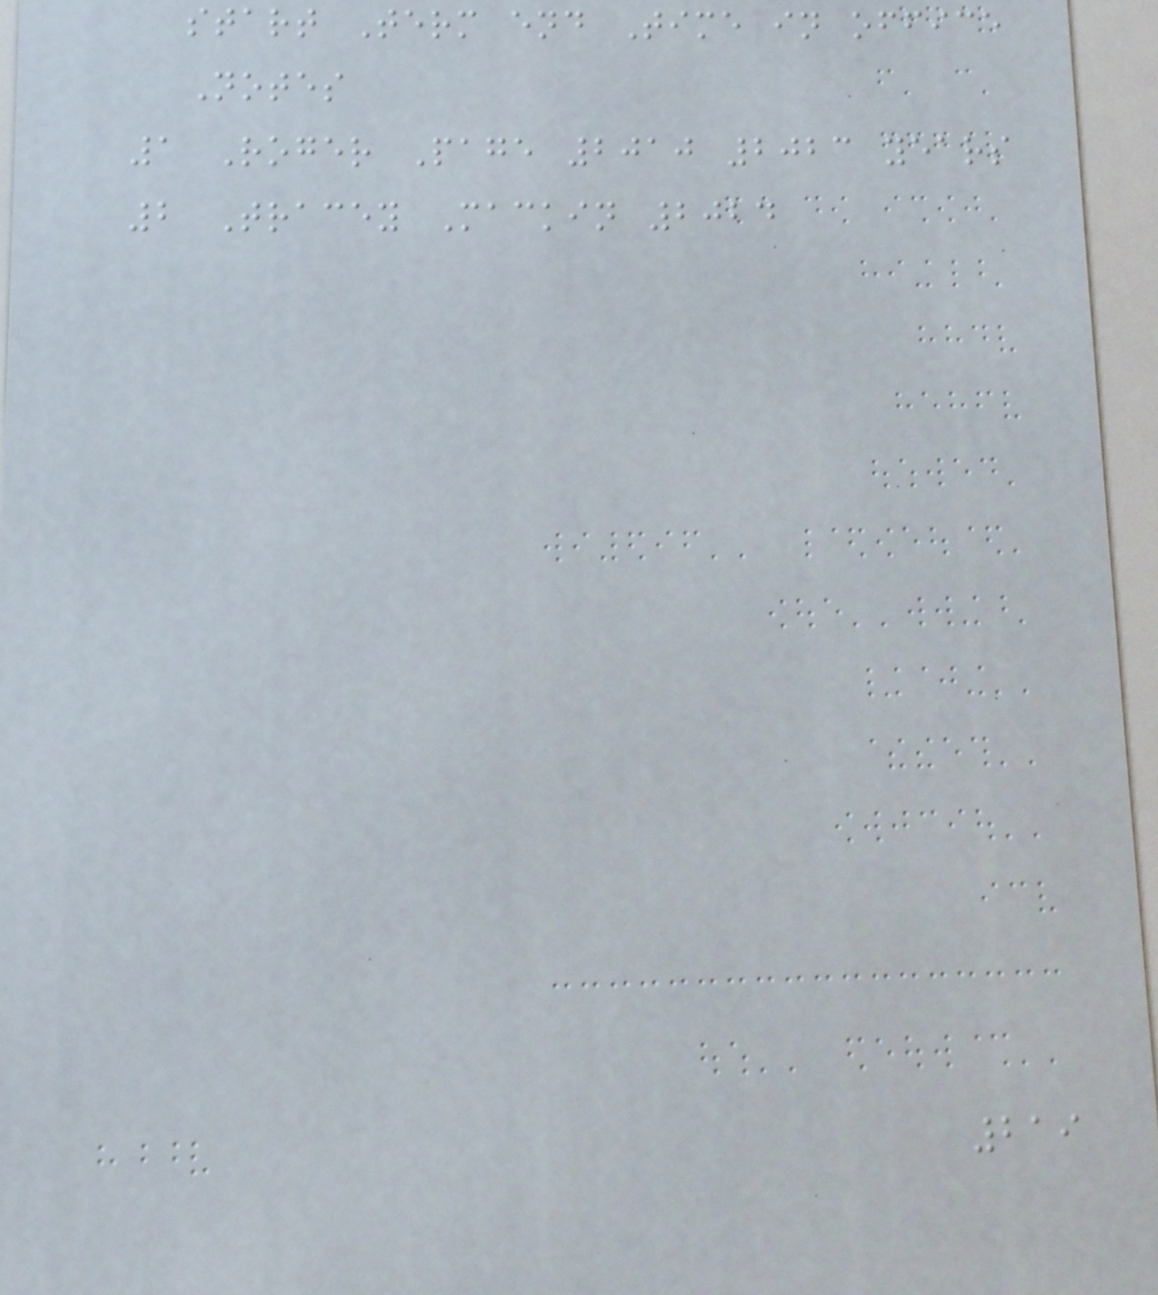start Term end Time in office
Notes
1 Roger Page 2010 2023 years
2 Tracey Mackin 2024
219
